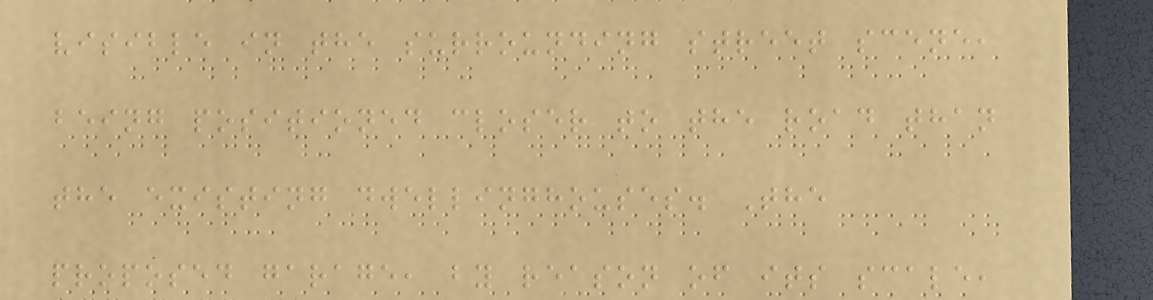visible in the surrounding street scene,
being positioned closer to the road than
the existing dwellinghouses. The
proposed garage, by reason of its scale,
